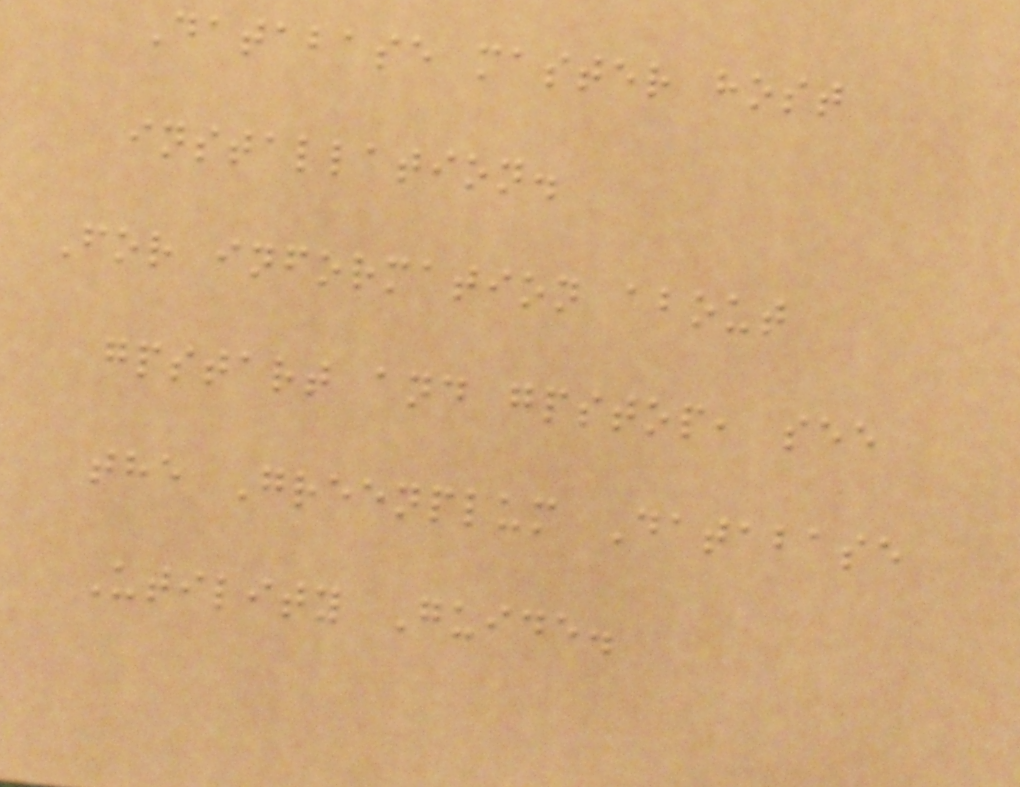Database master host
installation.
For information about
gpstart and gpstop, see
the Greenplum Database
Utility Guide.
